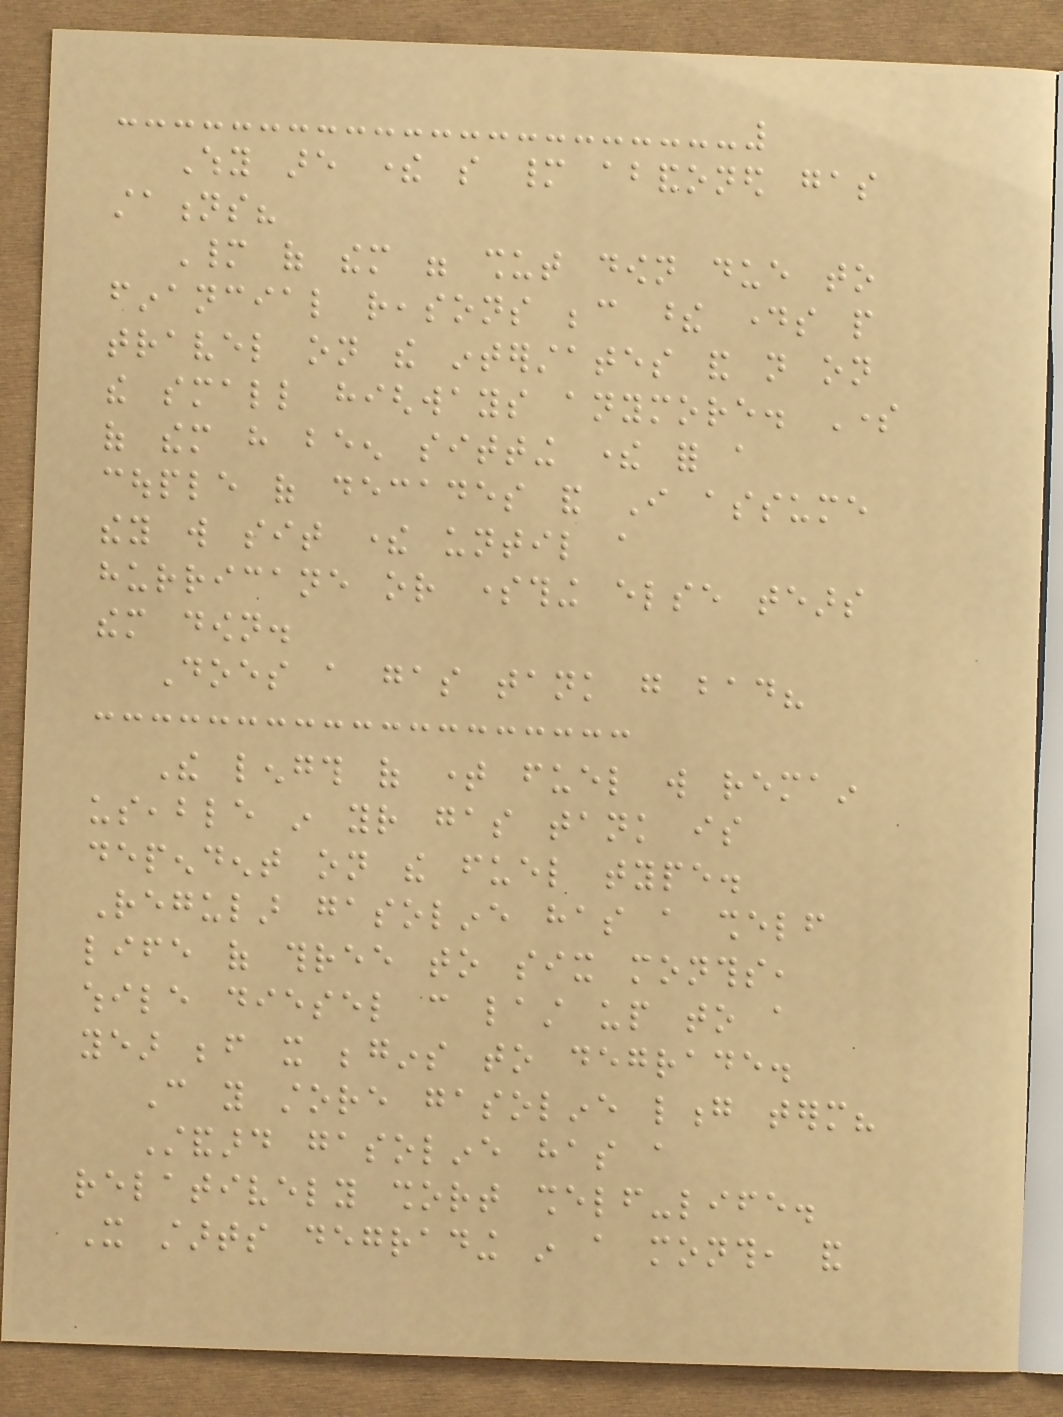Why are there so many abandoned gas
stations?
Many of them were shut down due to
financial reasons because these days people
travel on the interstates and not on
the small highways anymore. Some
of them have been sitting there for a
couple of decades and I assume
they will sit there until a
hurricane or something else tears
them down.
Does a gas tank go bad?
The length of time fuel will remain
useable in your gas tank is
dependent on the fuel type.
Regular gasoline has a shelf
life of three to six months,
while diesel can last up to a
year before it begins to degrade.
Can you store gasoline long term?
Standard gasoline has a
relatively short shelf-life.
It starts degrading in a month, and
